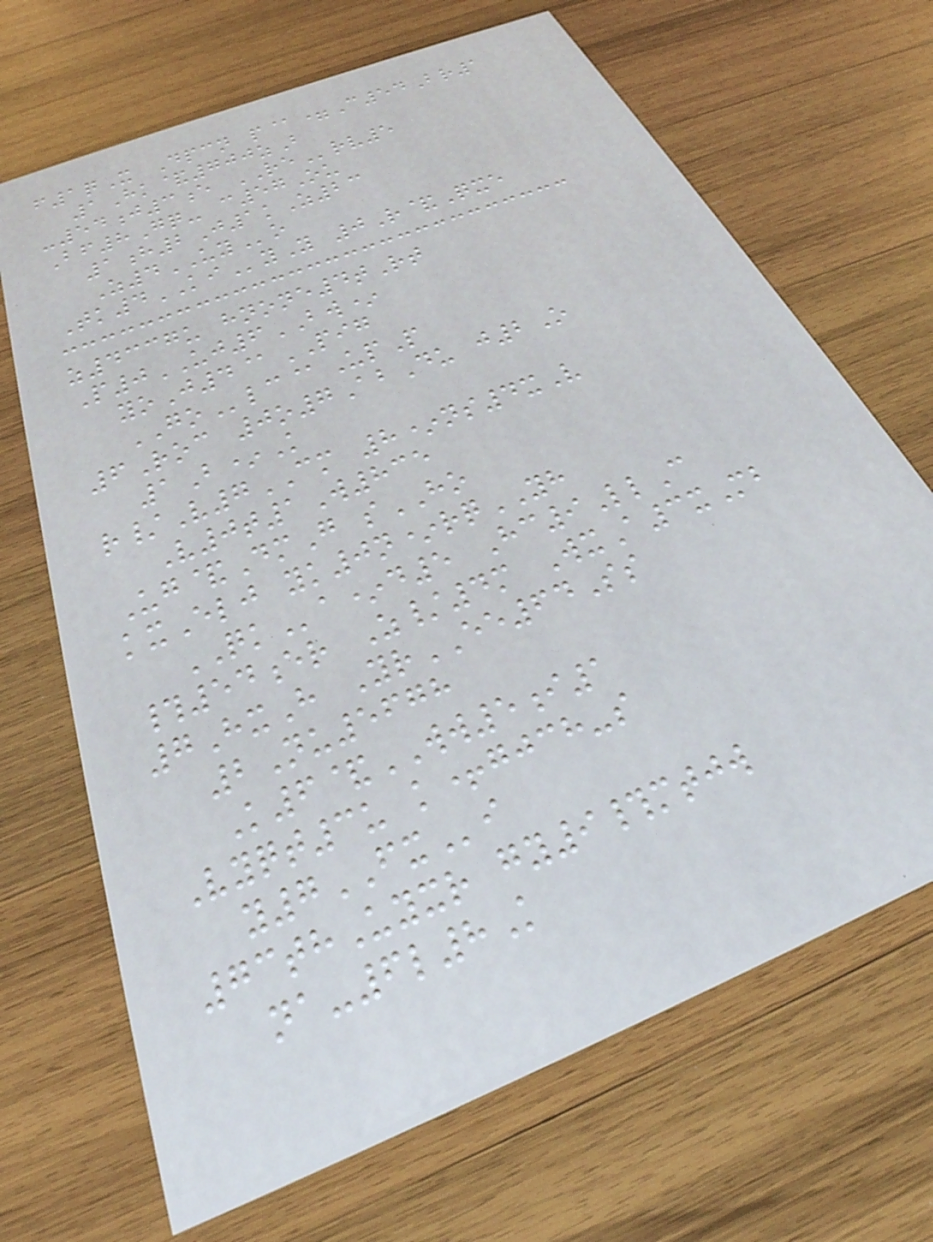f1qX Dpcn p@=C54Br1
1Hk&700zB
-54j3e RErv5
Bf8Gq- c57Ou
1h2J1kZ23
Z4UYo
Tk4KIyY 0R&Qxe
z4337u hnone4tRt
P0UJ6BW*
yoJ4@PIG
GOlc@UpP
6Roc 0o7AbDu j2O
1B*K
r/V7CM 8*ns4xV
V0t1W835
Ug&DmG sHO
kxElj yk0n*rqYH
QKa*d5 Hc9LlC
#54er Z/4m WxA3xMb
7HxH YrEE64Ss
2Nu5678
K6&WW5i1
Vyqt3u k+gjch-s
y7FXi
73thUyxr gy9#mtjw
na-6l8K
